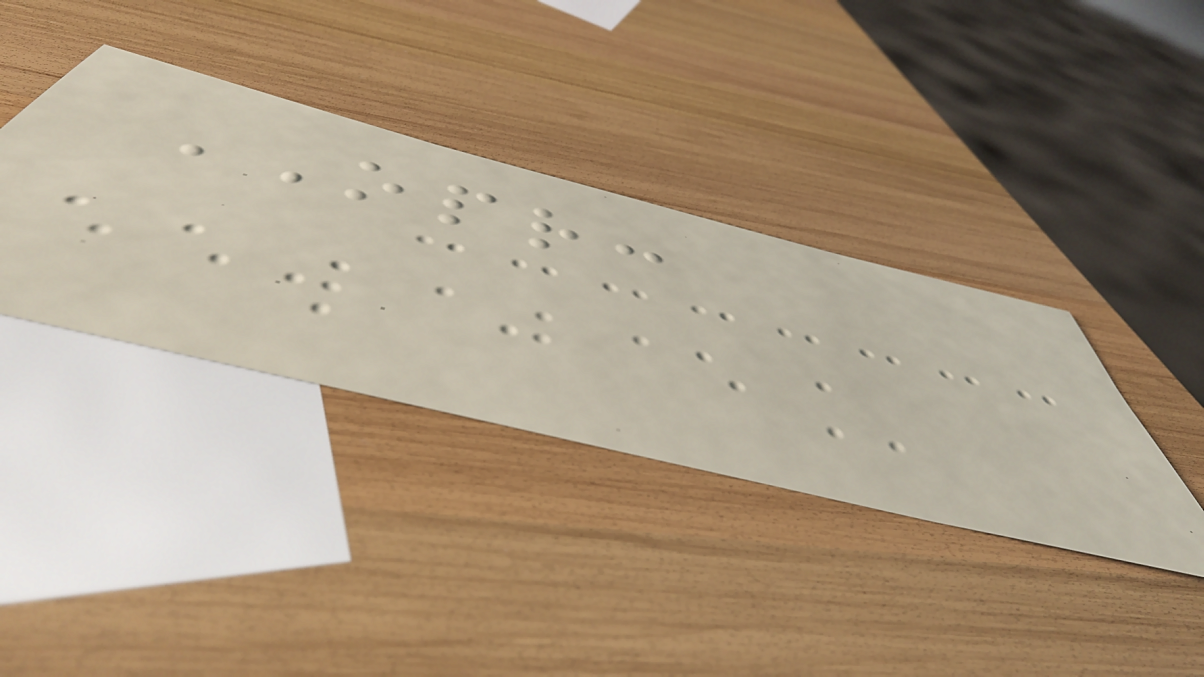OPR:
